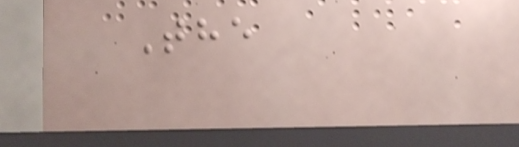The
